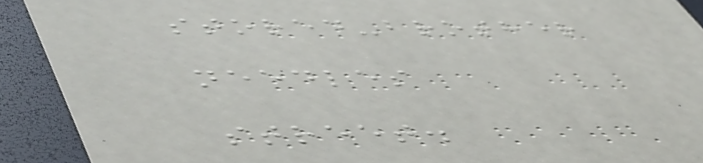stored-brother
needles
street.
